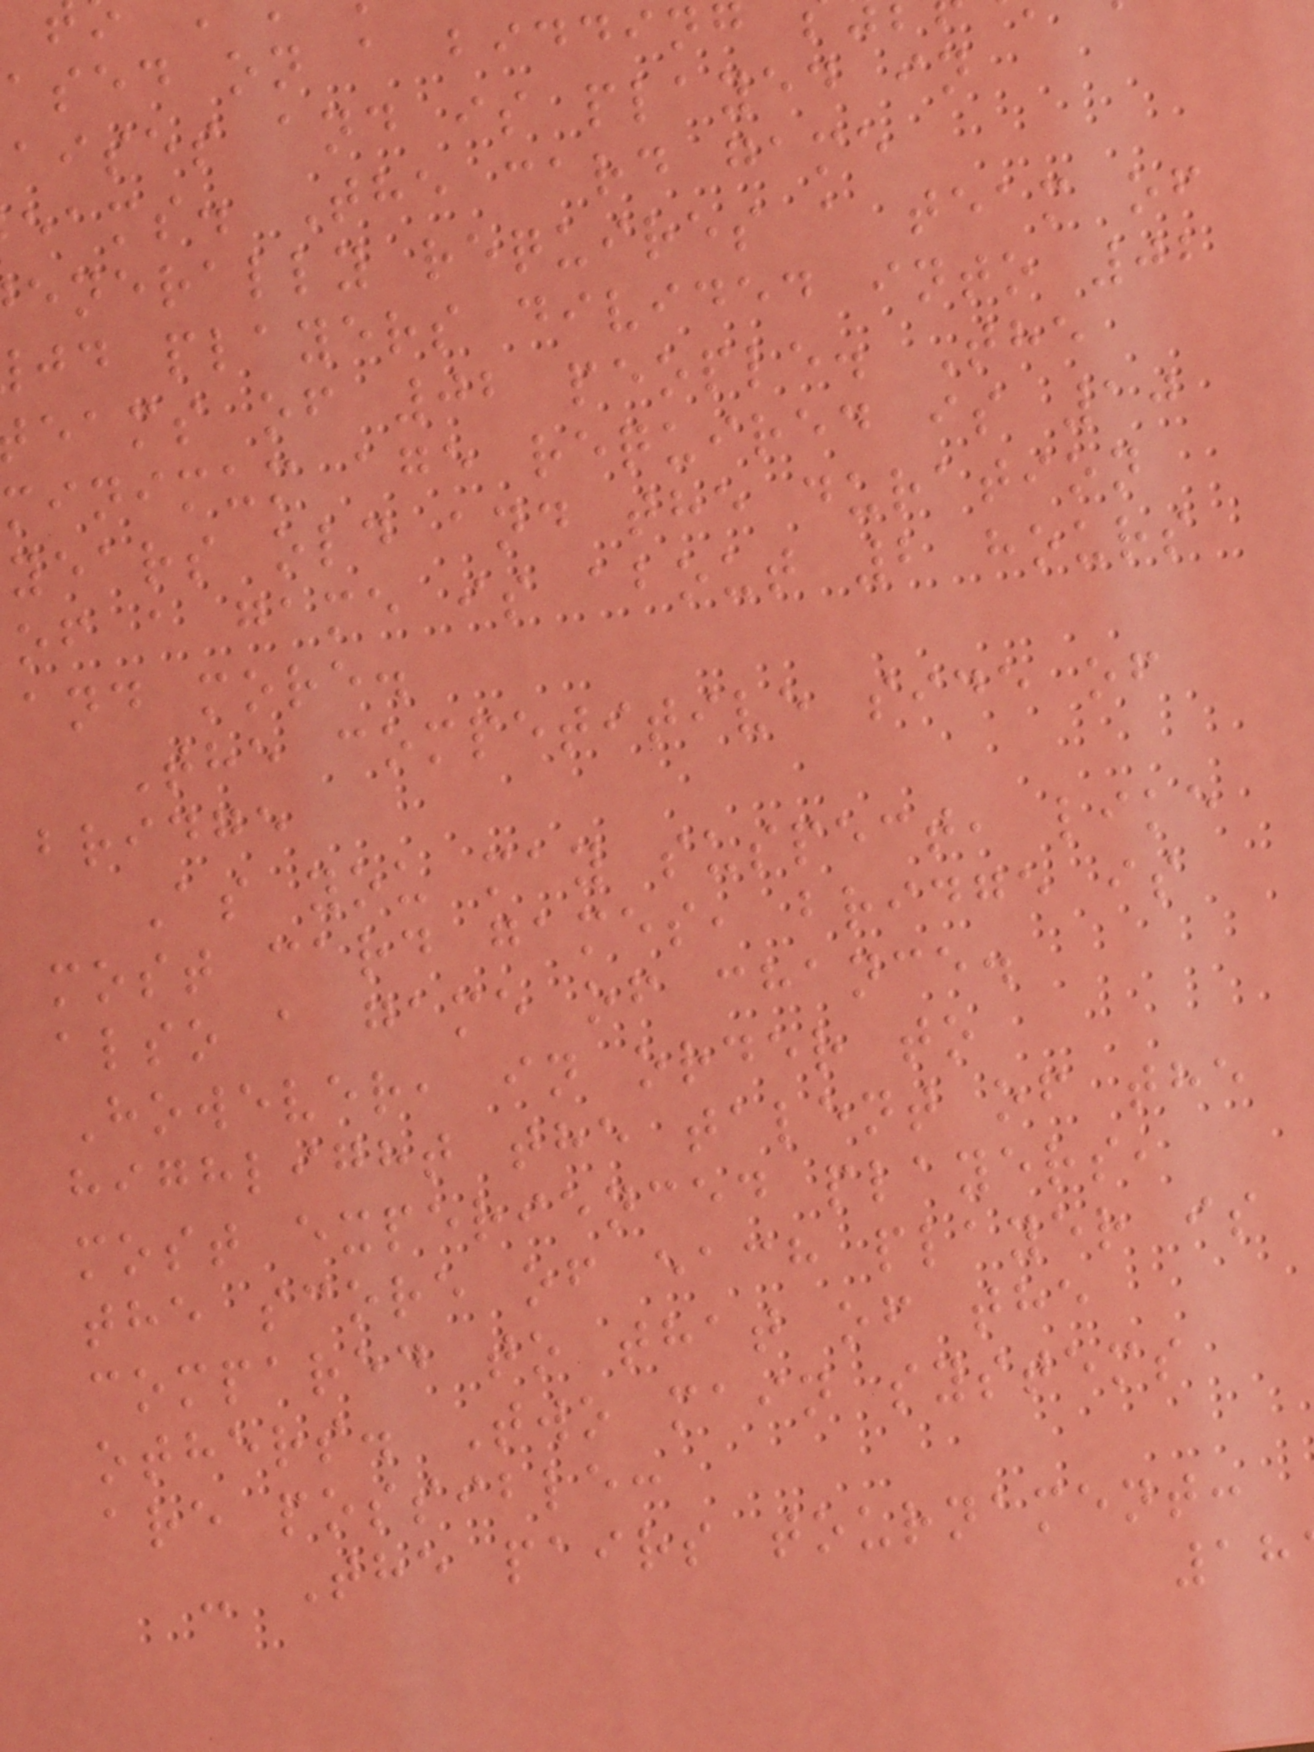ased on a biddin
aises and is played in
eams. The card game
enerally requires a team of
jd players divided into 02
eams of 02 people. The
minimum age required is 10
years old and the duration
of a game is about 2 hours
and more.
The competitive side of
bridge
As you may suspect, like
most card games, bridge is
also a game of chance.
However, in order to
highlight the talent of the
most experienced players,
the score of each player is
compared to that of the
others. Two main systems
are possible:
- The pairs tournament:
